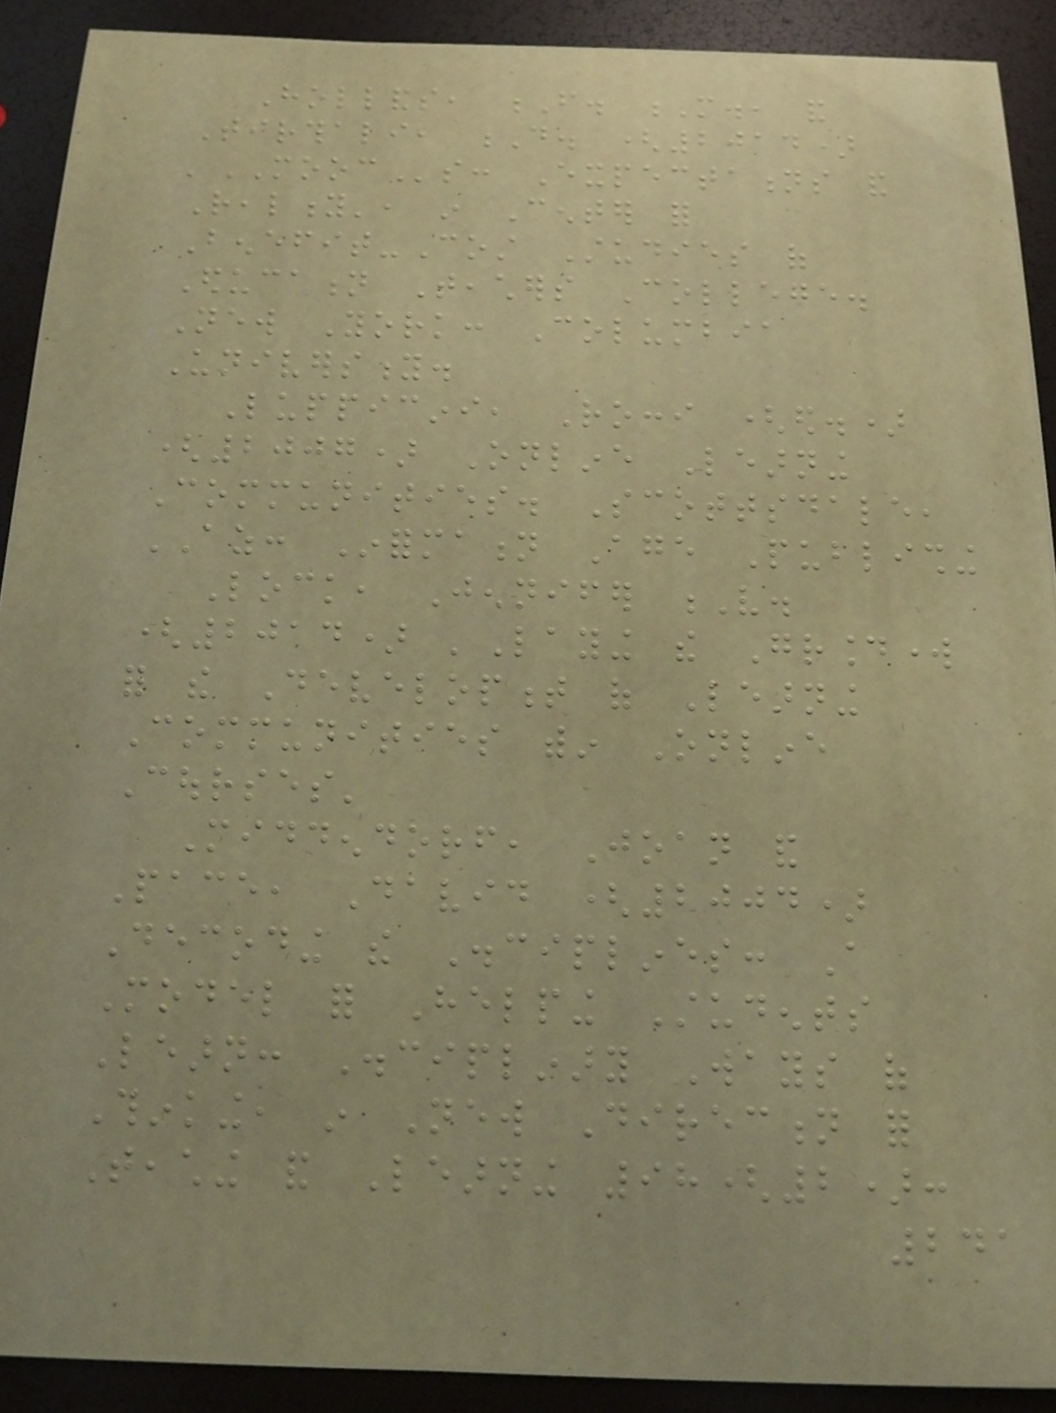Hollands, F. M., and
Tirthali, D. (2014)
'MOOCs: Expectations and
Reality', in Center for
Benefit-Cost Studies of
Education Teachers College.
New York: Columbia
University.
Luppicini, Rocci (ed.)
(2007) Online Learning
Communities. Scottsdale,
AZ: Information Age Publishing
Lock, Jennifer V.
(2014) 'Laying the Groundwork
for the Development of Learning
Communities within Online
Courses'
Middendorf, Joan and
Pace, David (2004)
Decoding the Disciplines: A
Model for Helping Students
Learn: Disciplinary Ways of
Thinking, in New Direction for
Teaching and Learning 98(2):
241
